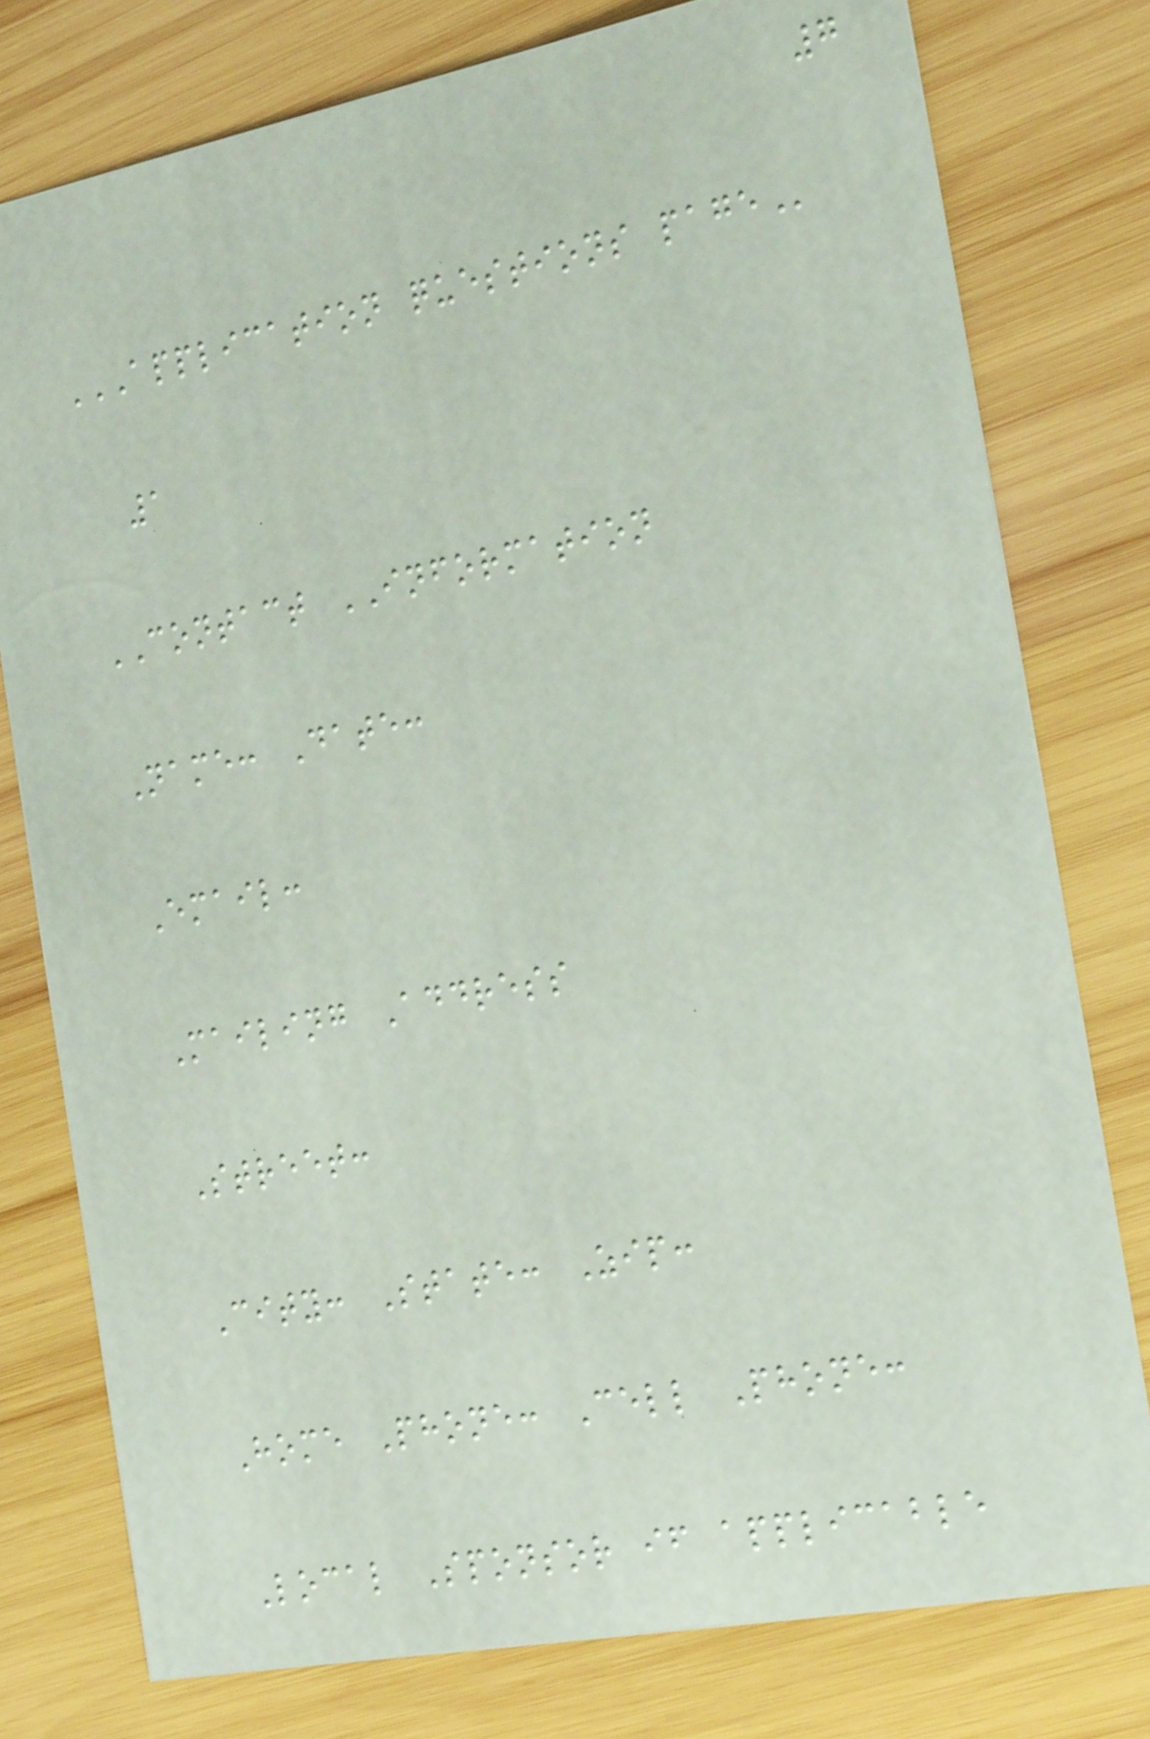7
APPLICATION QUESTIONS PAGE
1
CONTACT INFORMATION
Name: Date:
Email:
Mailing Address
Street:
City: State: Zip:
Home Phone: Cell Phone:
Local Sponsor if applicable
